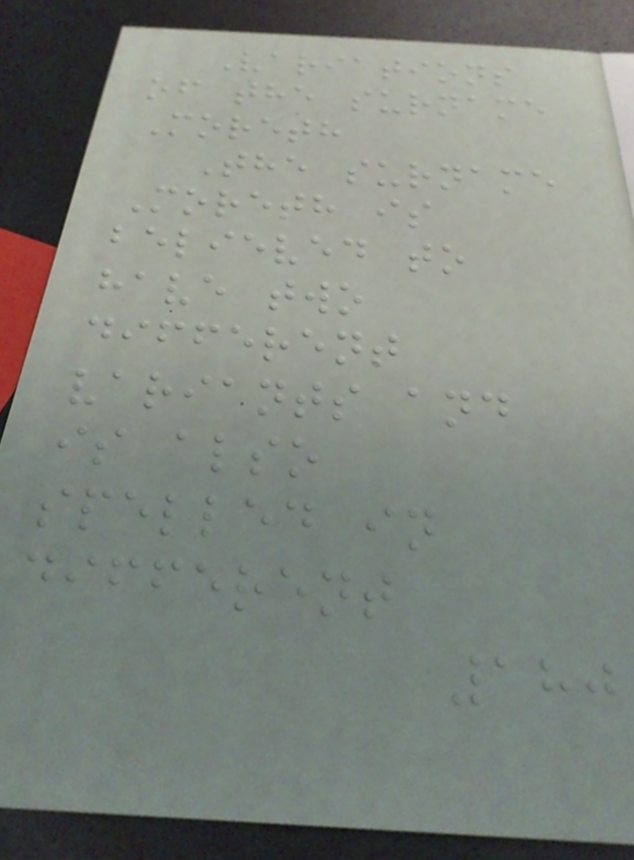Variations
of the surname
Moreth
The surname
Moreth is
believed to
have two
different
variants and
is also
spelled in
different
180
